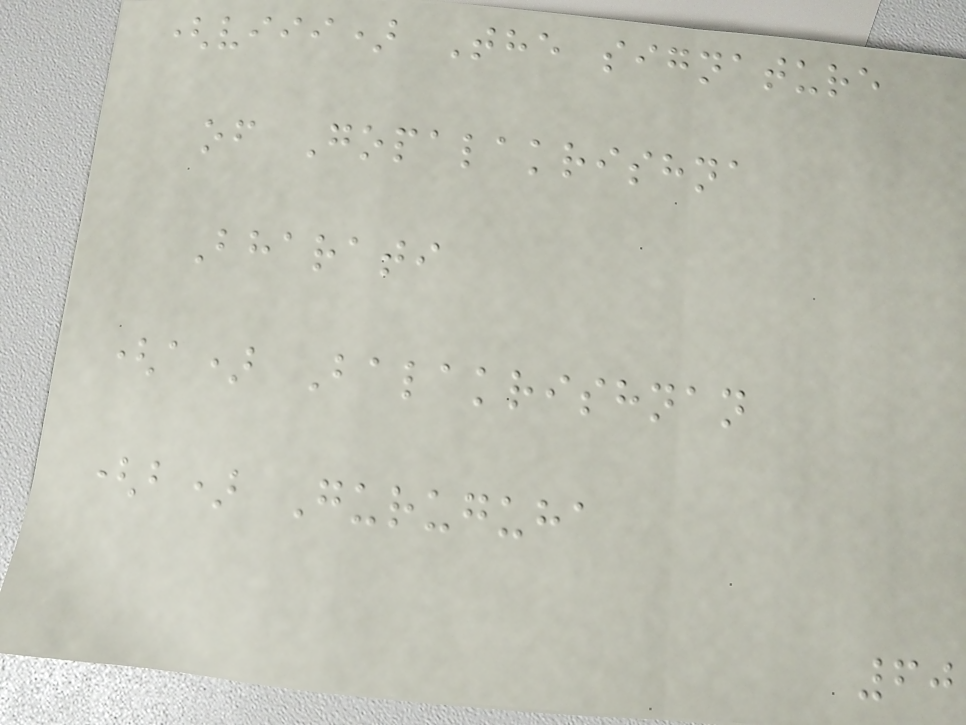(viii) The signature
of Gopalakrishna
Bharati
(a) Balakrishnan
(b) Guruguha
60
